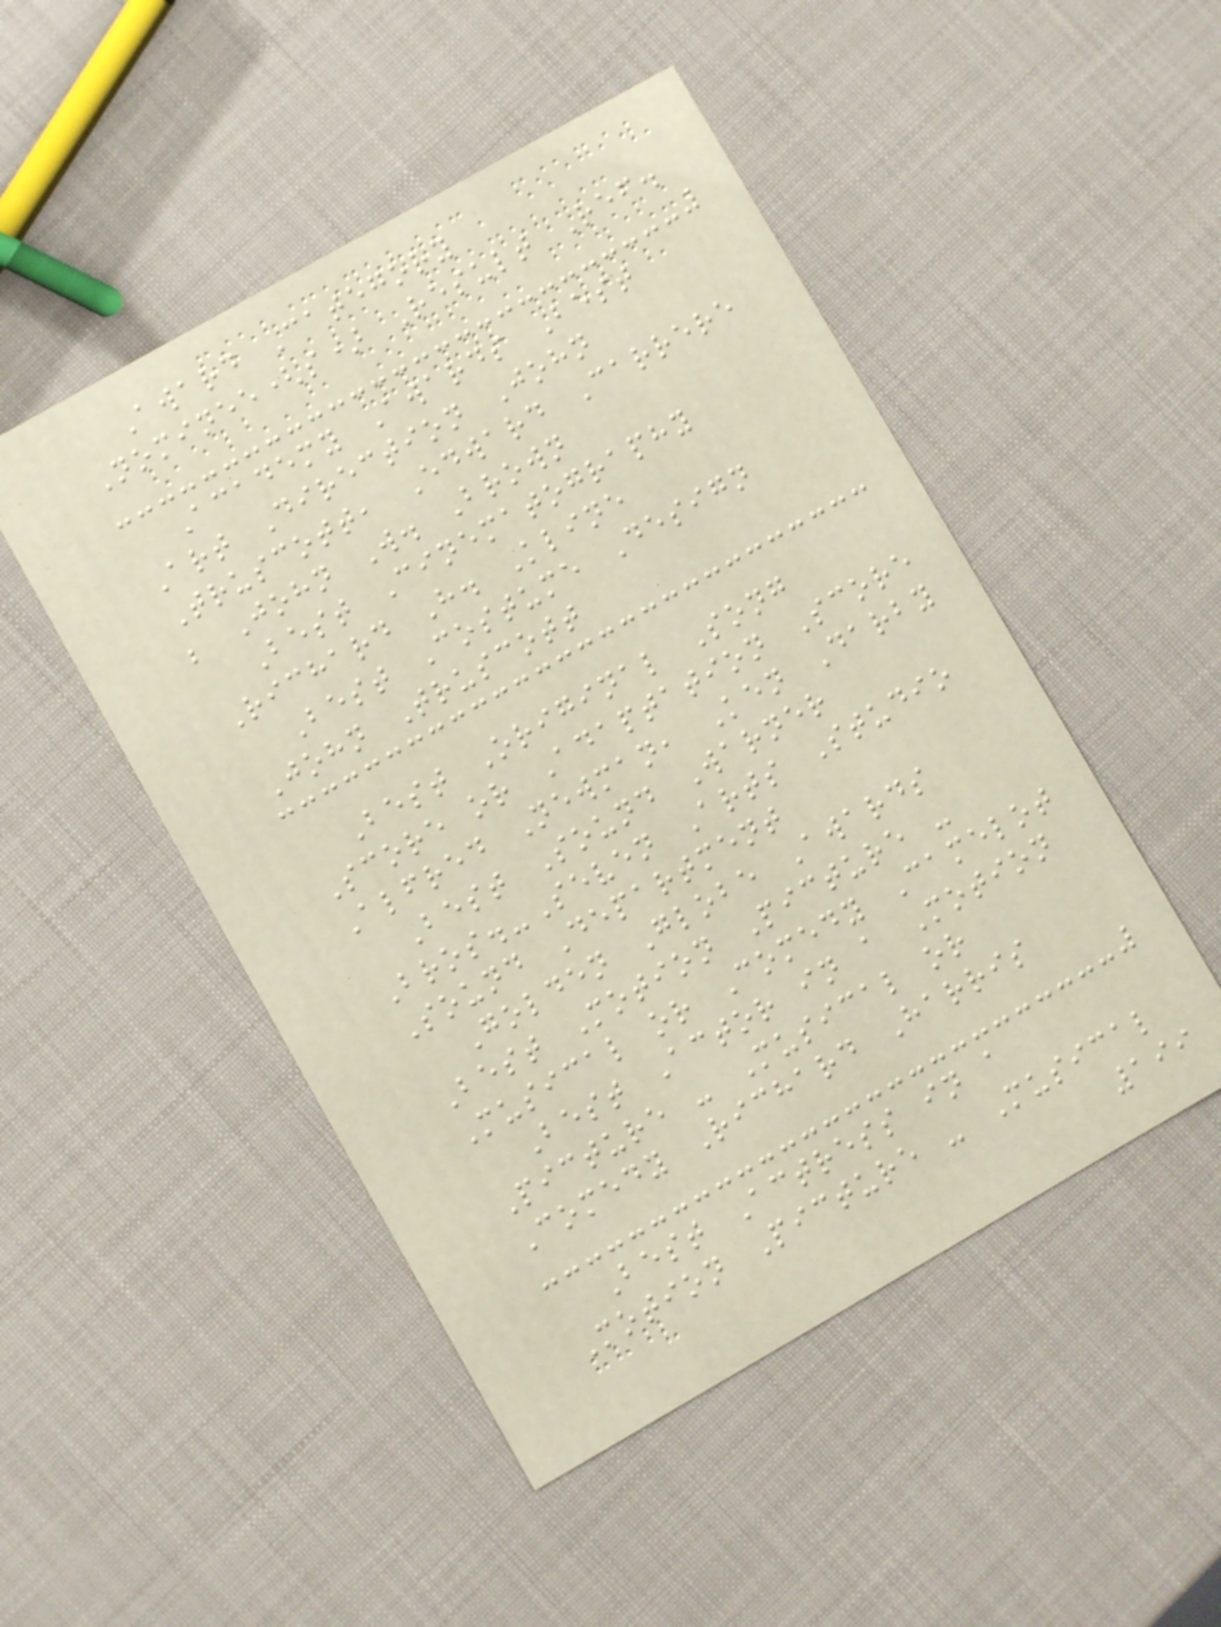Award Category
Nominee(s) Result Ref.
Academy Awards Best
Art Direction John
Truscott, Edward Carrere
; John W. Brown
Best Cinematography
Richard H. Kline
Best Costume Design
John Truscott
Best Original Song
Score or Adaptation Score
Alfred Newman, Ken Darby
Best Sound Warner
Bros.-Seven Arts Studio
Sound Department
Golden Globe Awards
Best Motion Picture -
Musical or Comedy Camelot
Best Actor in a Motion
Picture - Musical or
Comedy Richard Harris
Best Actress in a
Motion Picture - Musical
199
